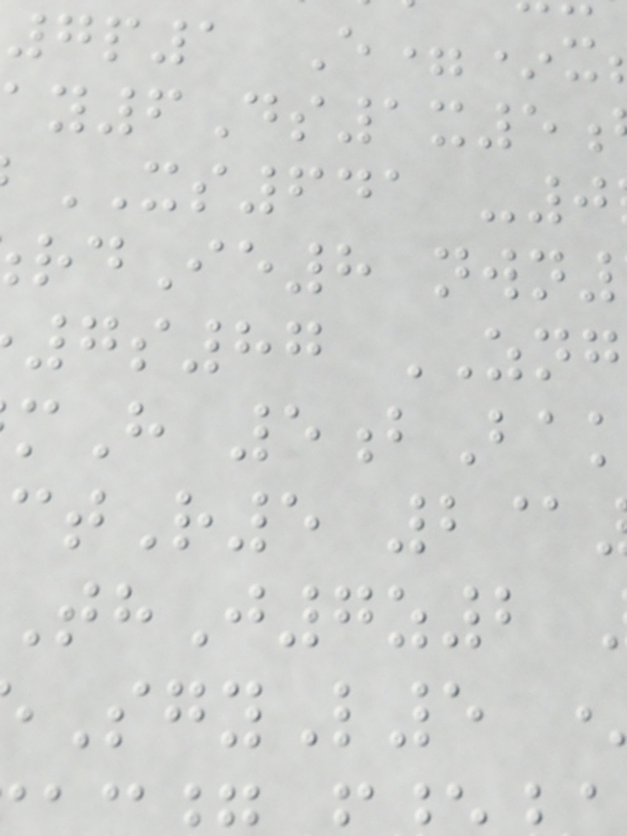7p1 E=*x
XS641 -0
rdIe8 nwn
7s87 ZNG
mH 5bBa
tR5 2@
hJ7z2
SgyL5
